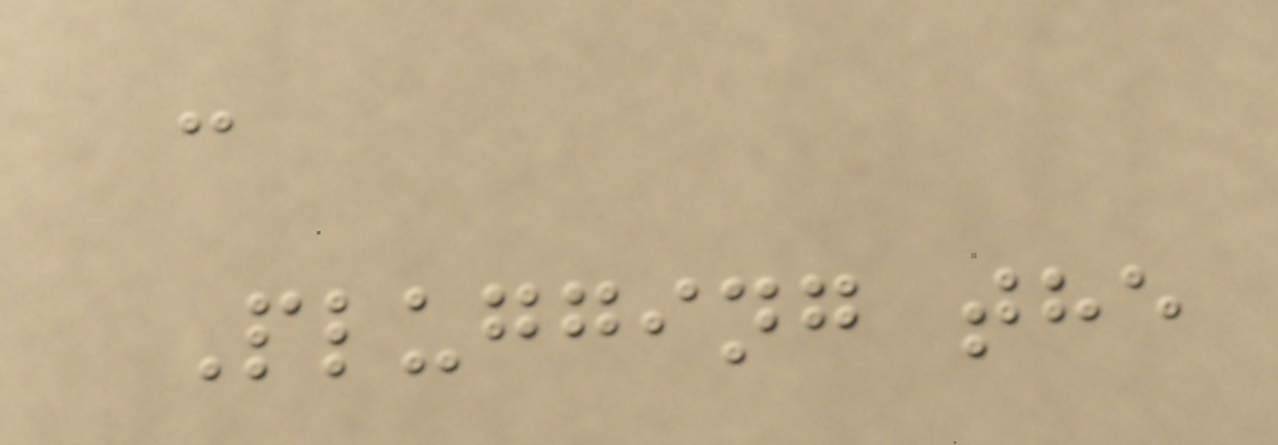-
Plugging the
